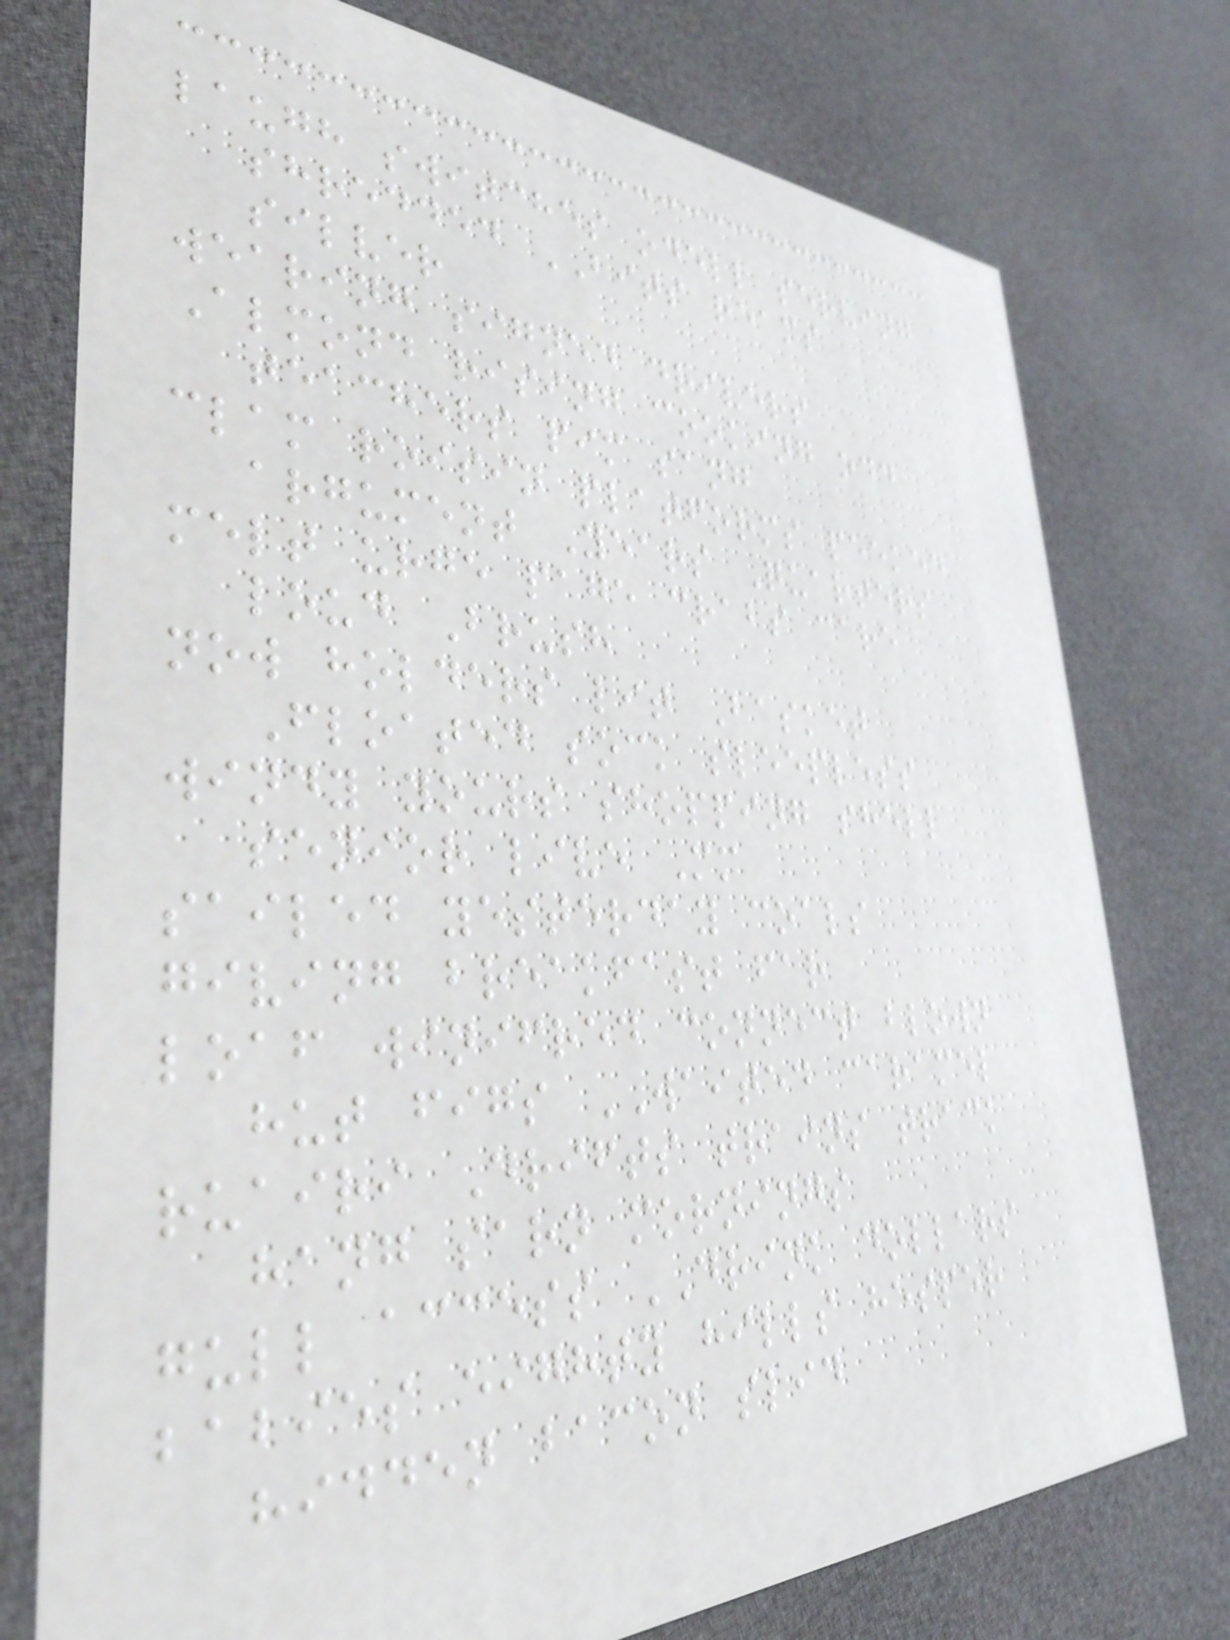laugh switches odell serving
shredded BITS reams
silver
wearing signed drivers
Almond rising cooking odd
teachers pim sang
clam roisin platforms peeked
argument Years Quarters
melt urge page crabs care
loud Brush
now holders lit Basket
Floated sock sleepless
windy yours shopping shell
senior live Mm
sailed yesterday coals
giving breakfast far
loaf winifred connect blown
hut figs WAITED caramel
ruairi Drifts trains track
hang sarn mornings
gull access DRINK dollars
babies eighty hills hesper
hidden bacon slid
